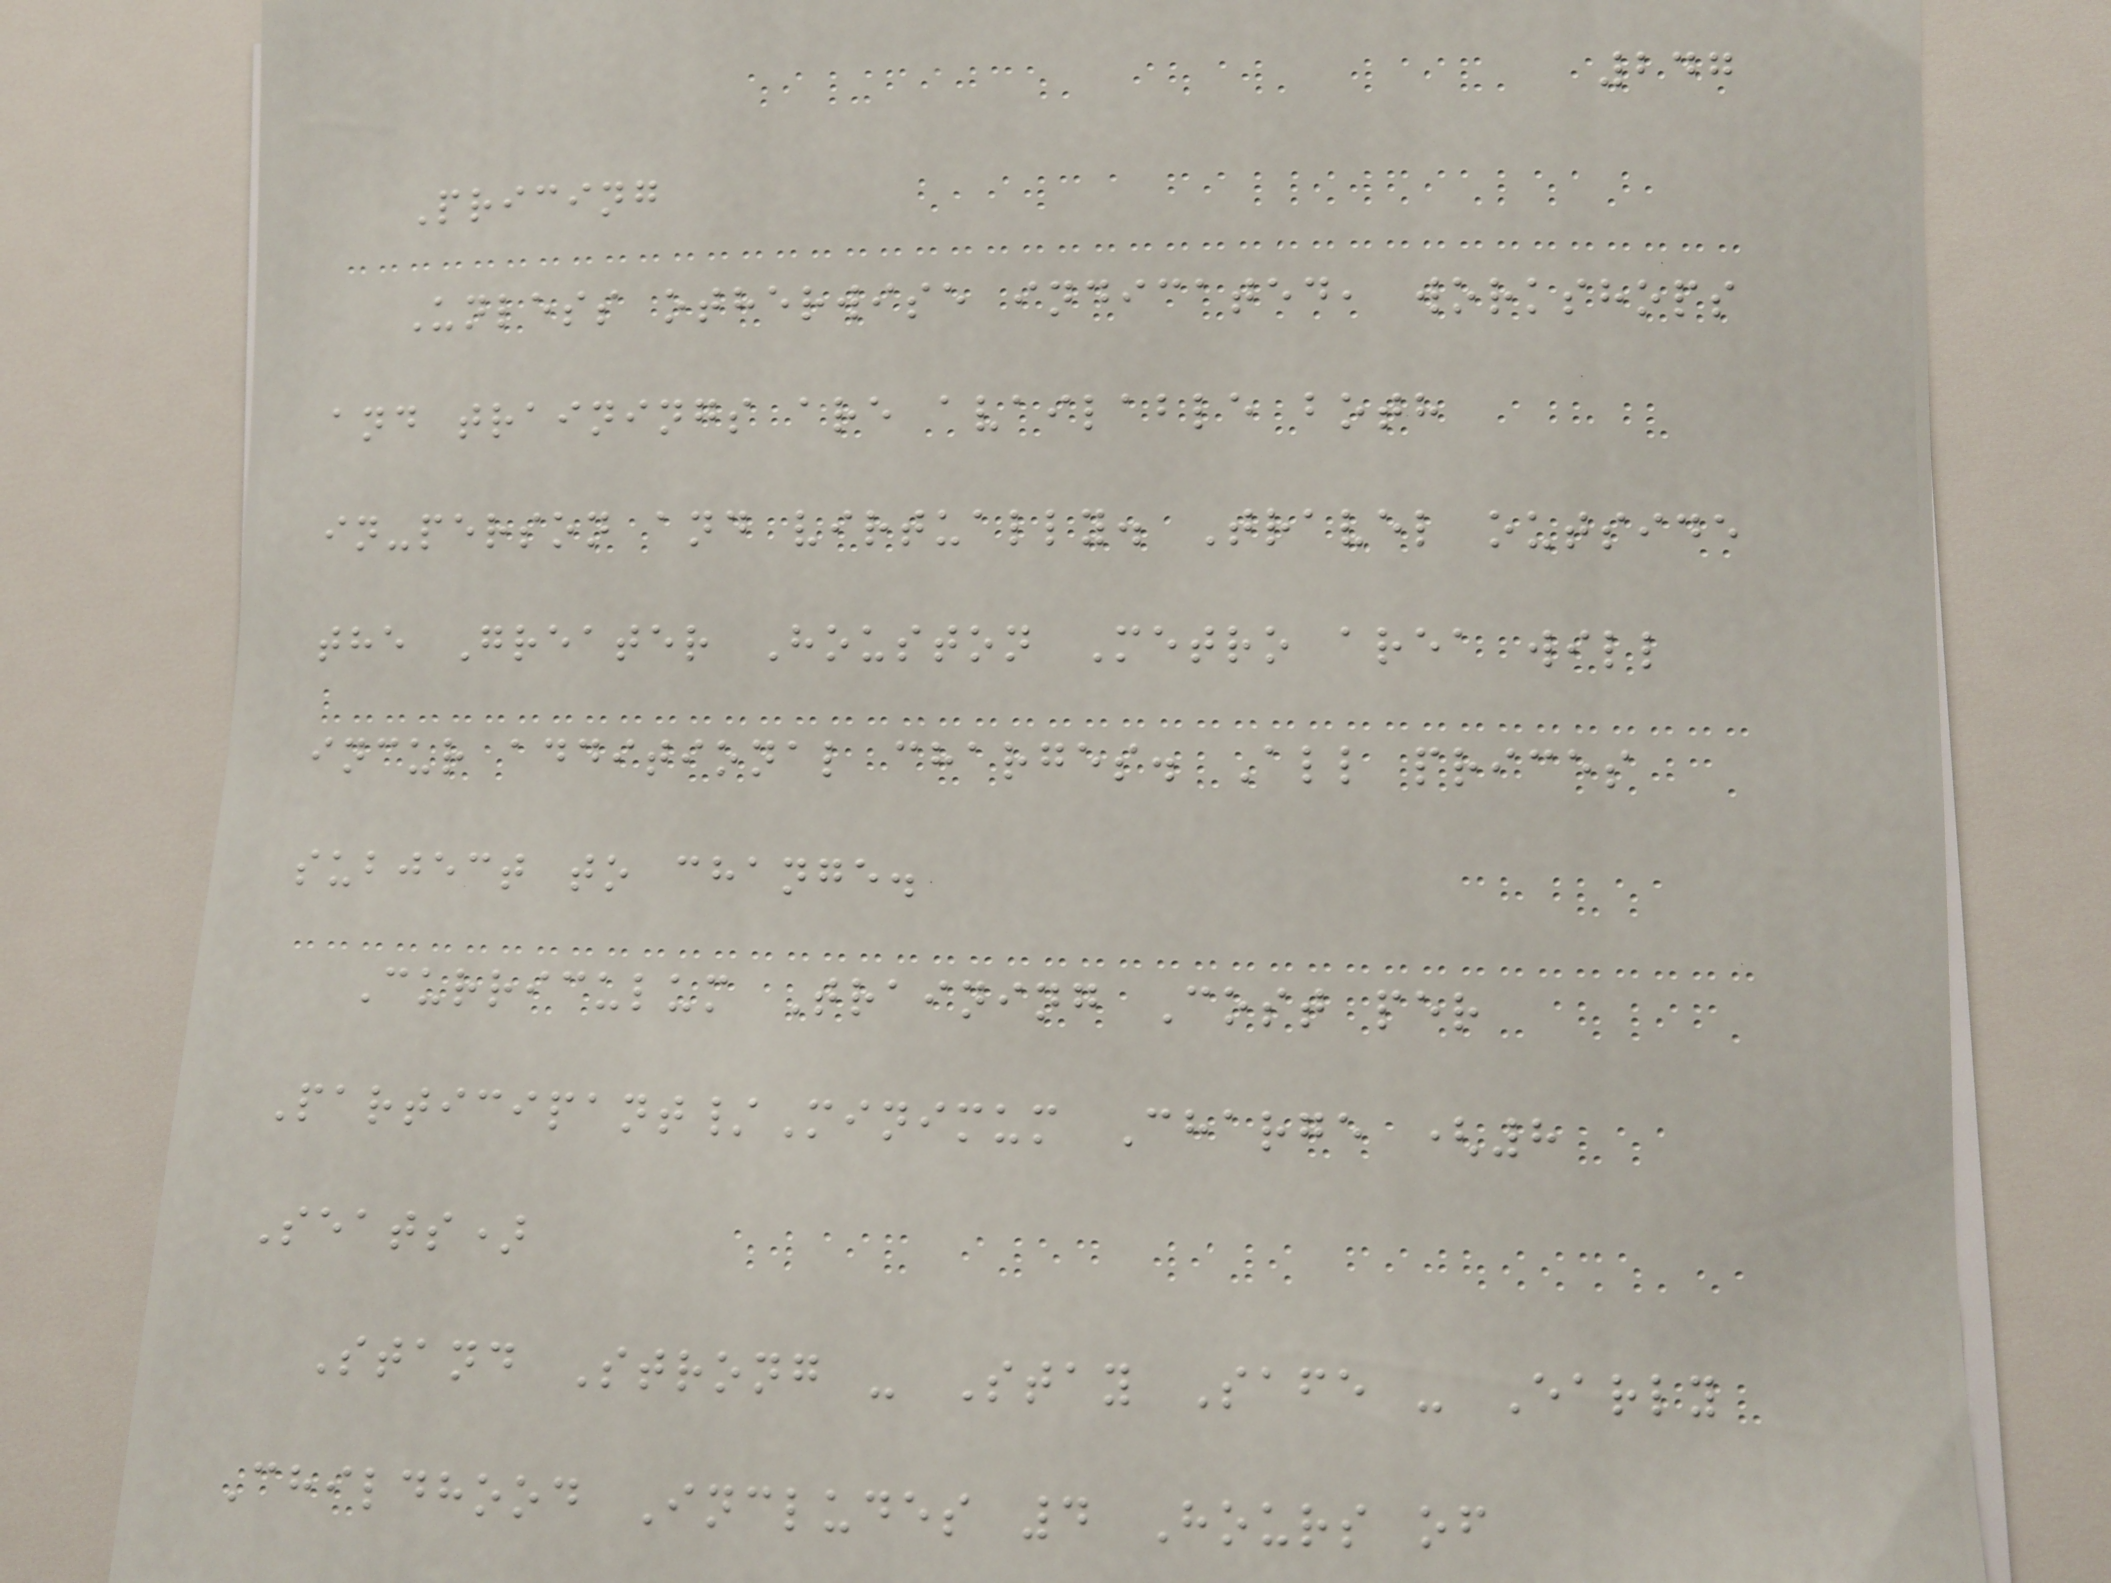247
Pricing
Unless otherwise indicated, workshops
and trainings are available both
in-person and virtually. Travel outside
the Greater Houston Metro area will
incur additional charges. All prices
subject to change.
Curriculum Training Cost per
Participant/Minimum Charge (8
Seats)
Stand Strong - Stay Safe - Early
Childhood Includes 4 Hours of
